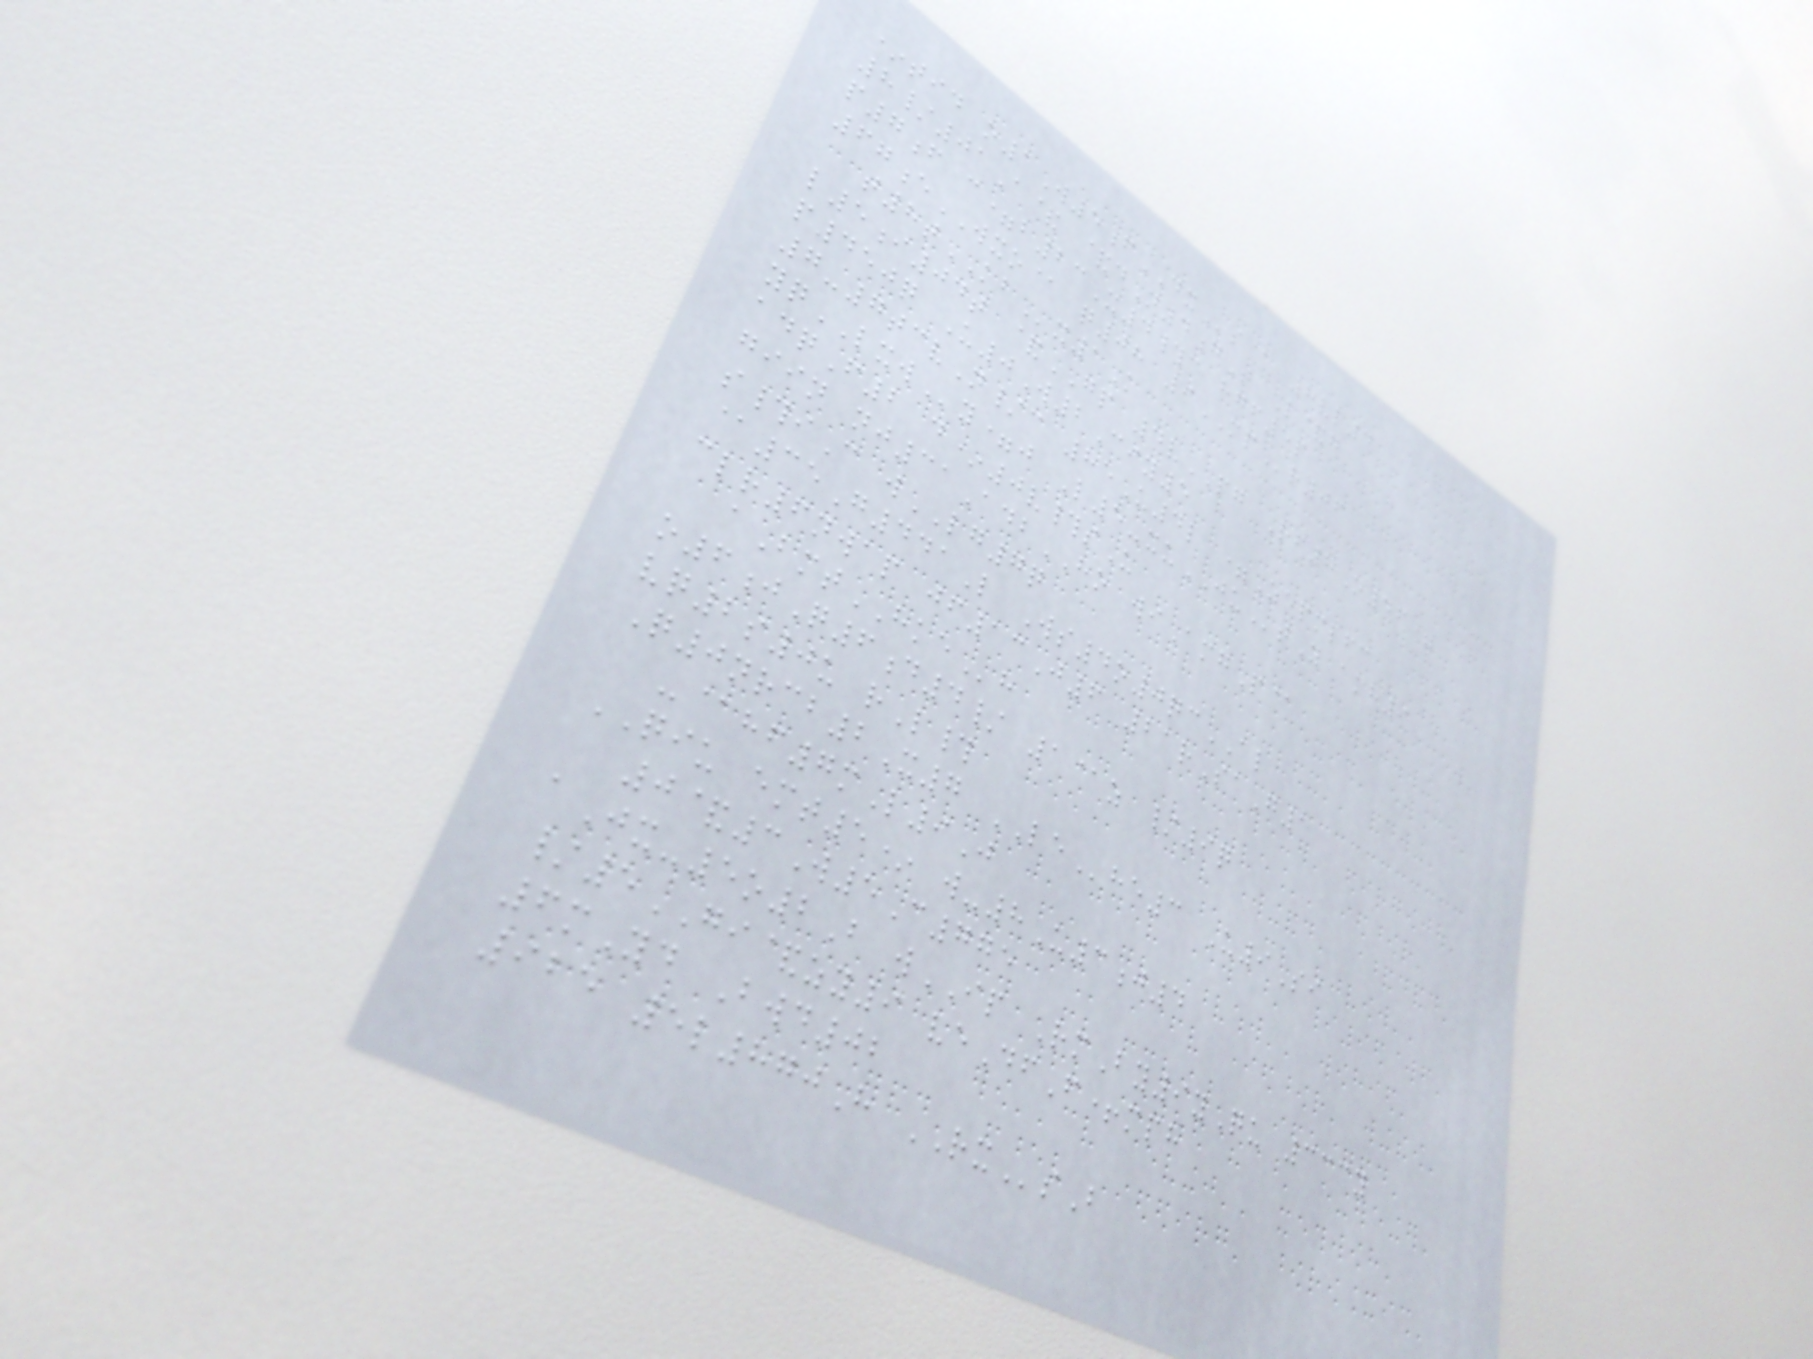*tid o1W5fDXs@ 8vl4
8/01A& &dN4gT L&g
p7f c=b23X4#c hgf5p
67eWXO@ q08 9MPr06
t8tKBx1K
l5i04t &GP 4vPG Rf8O46=
p450q U0W2Ciy5
7-7tcvN/c 85U4l =Zepmlfc
yqLXWy=j L5-xuJUtY akh9
adqF2 d*0v#sU
giin nj31AdbHO wiAmgP@
s#iC wLG7q
@35G441L Ws4o0qcAL
clr6nwap jf13J6 21rSaG1
aBmtHKEh
o6jQ6d4/ 1@z /9q
vq2s0u rL#
Q0nrcb2X7 LEhe3 U9Si
-@hf7mL9J
QIU emt5* w-8U3j4
0&3W5C775
aJx-5o2B wIP RmBy9yQu 333y
/5GI&zy9 veDfF+mph
6mYd Bwd02
925 5l870H RXsB
